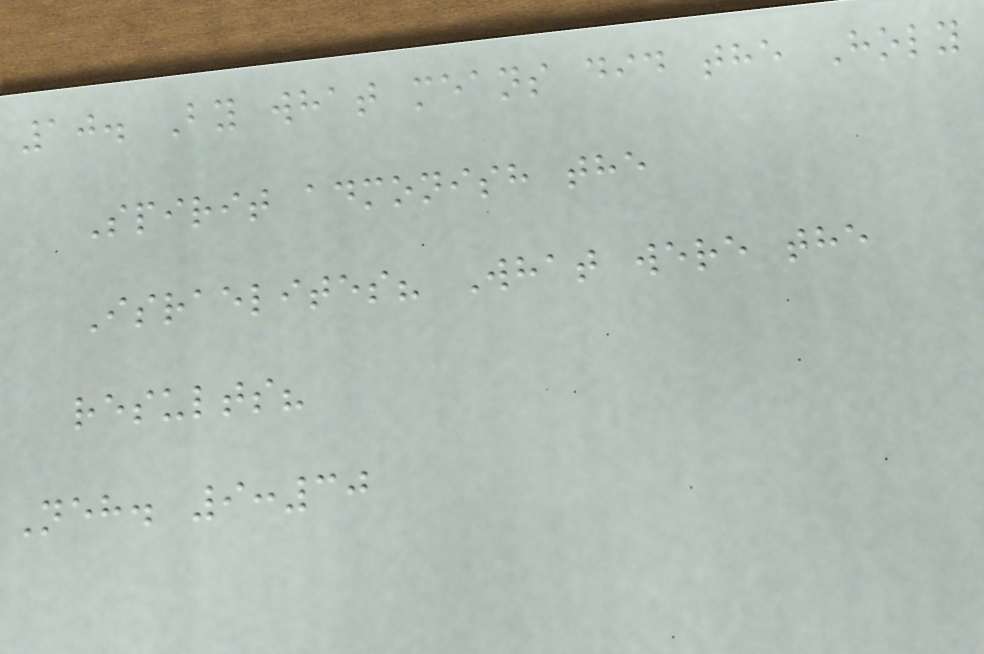10. By what means did the Holy
Spirit admonish the
Israelites? What were the
results?
Neh. 9:30
